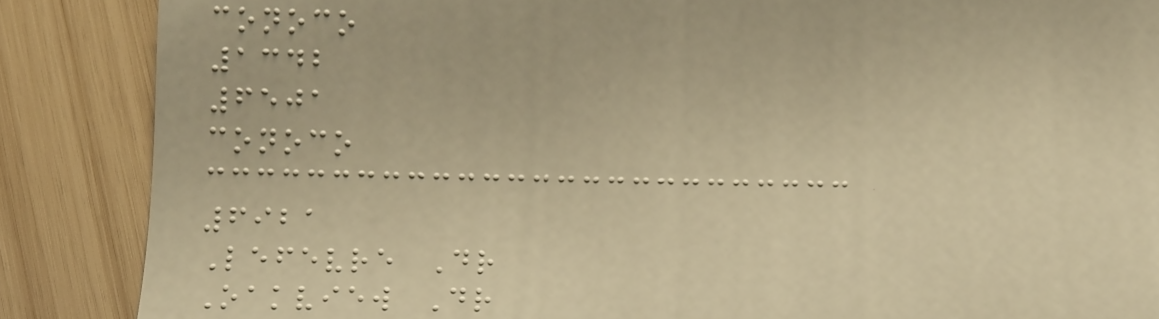conoco
1342
6501
conoco
6921
Lefevre Dr
Oakview Dr
